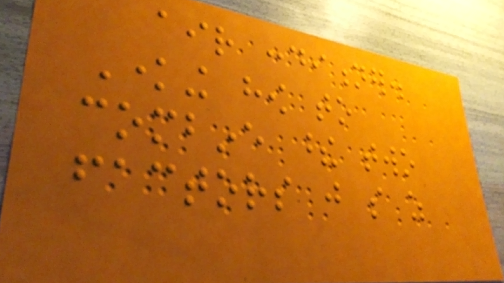air conditioner.
Knowing how to
combine these two
factors just so as
